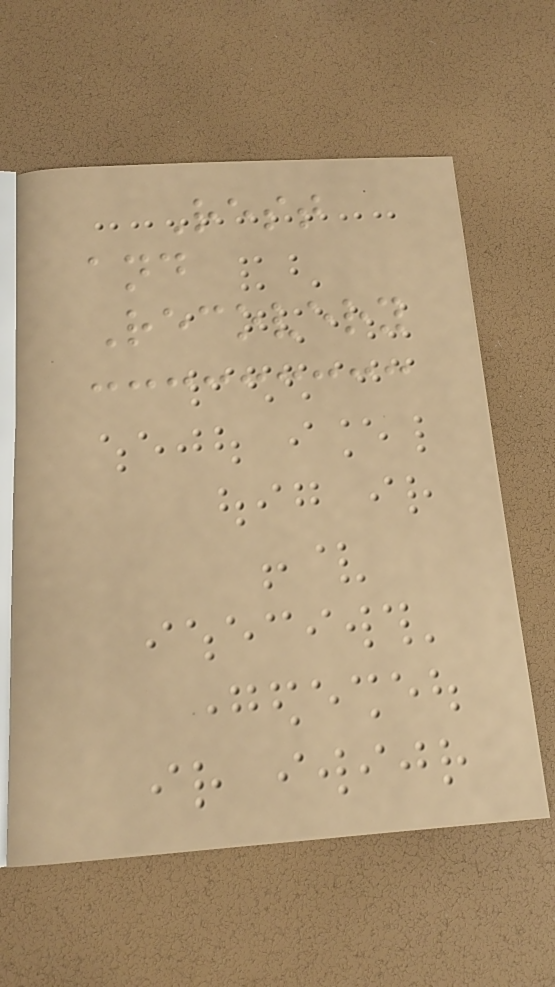Rest
and
Recovery
